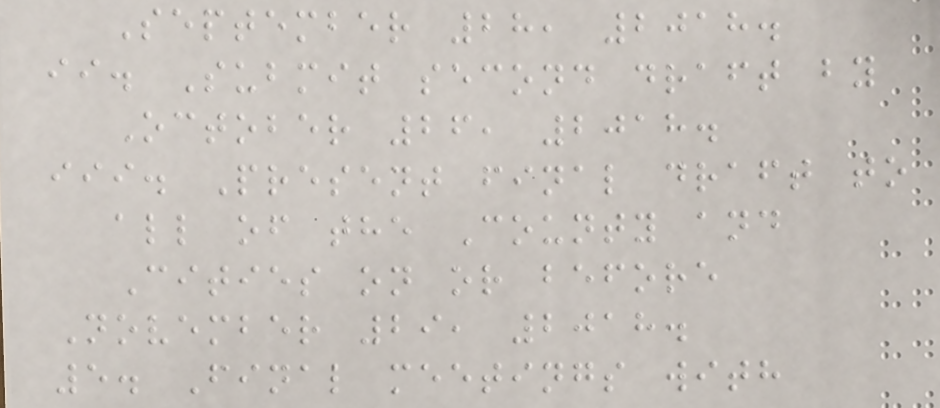September 28, 2018.
ii. Submit second draft by
October 26, 2018.
iii. Present final draft to
all of the County and
Cities on or before
November 29, 2018.
5. Final meetings with
